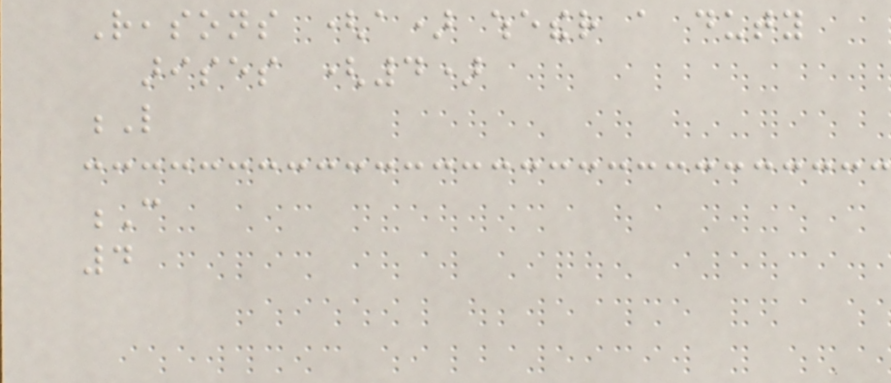Reasons (a) whether a duty
arises (4)
L
C
4
